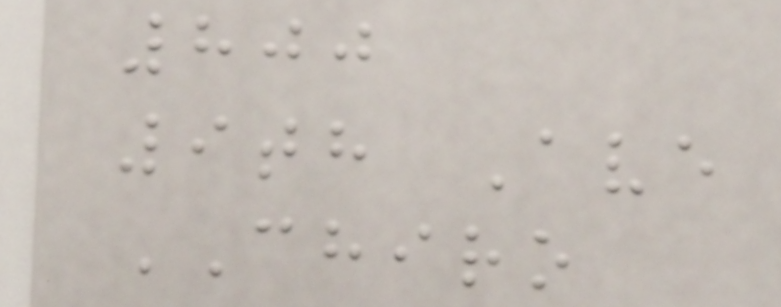800
9th Ave
CHIRO
